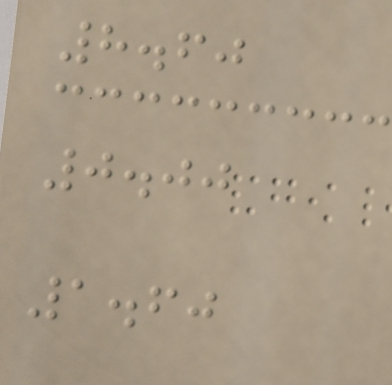8.60
0.00
1.60
